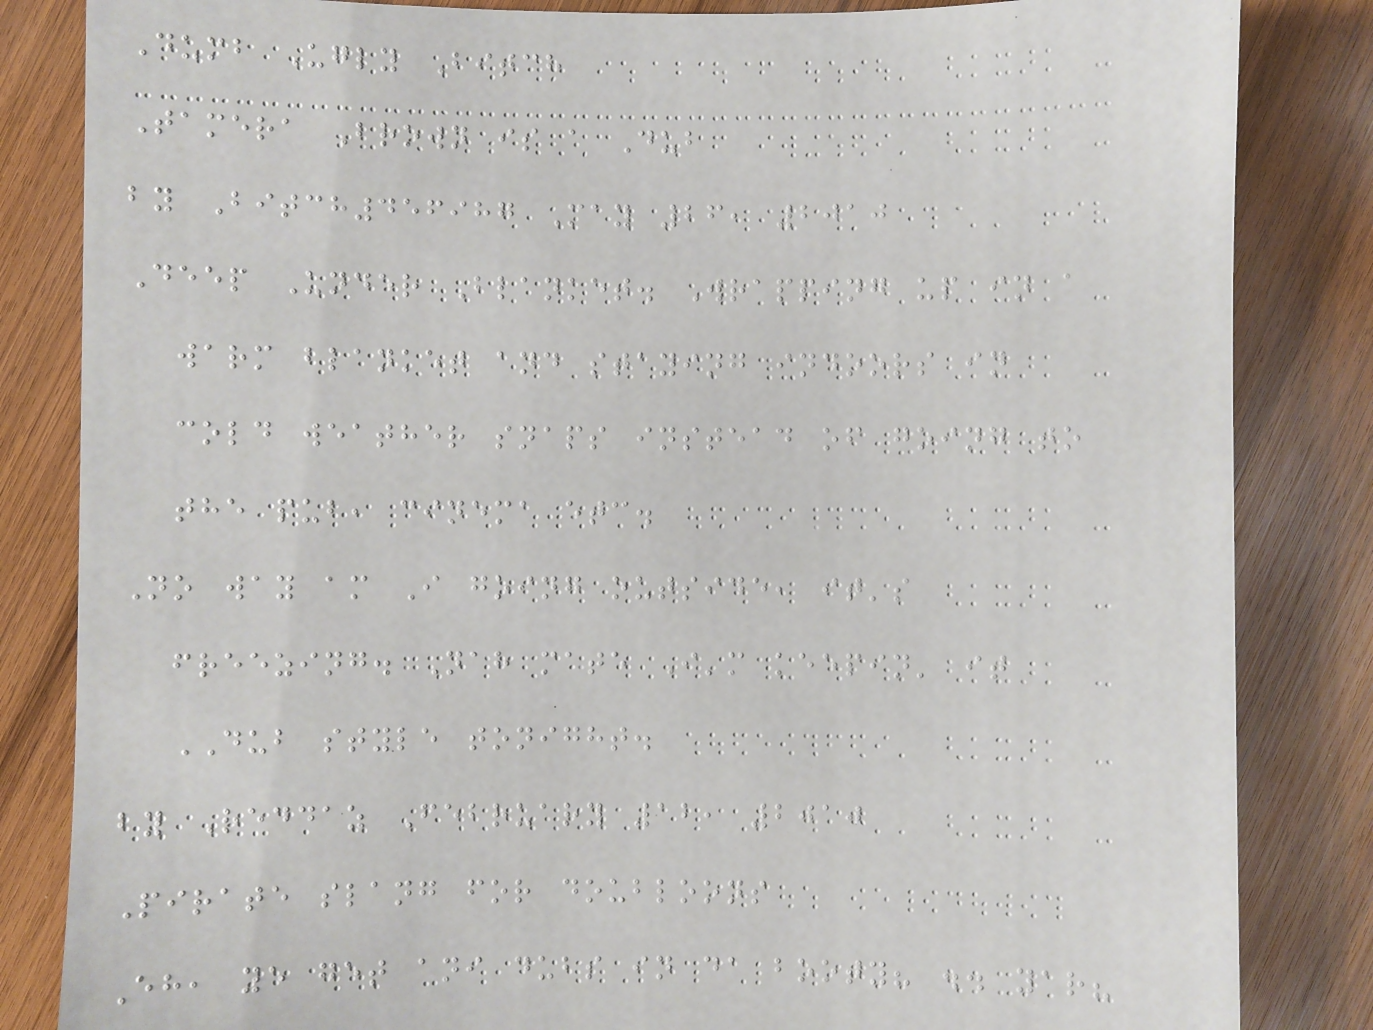Dumb Ugly Bitch
Tamera Brown is a Dub
by Bitch456987 May 26, 2010
Deep Under Blanket. Wrapping up in a
warm blanket and staying indoors in
cold weather snaps instead of going to
the pub, cinema etc.
No way am I going outside, it's
freezing. Nah mate I'm keepin' it
DUB style tonight.
by Reddaz February 12, 2010
Pirate slang for doubloons
Eh, ye get ani dubs in da booty? .. yar?
